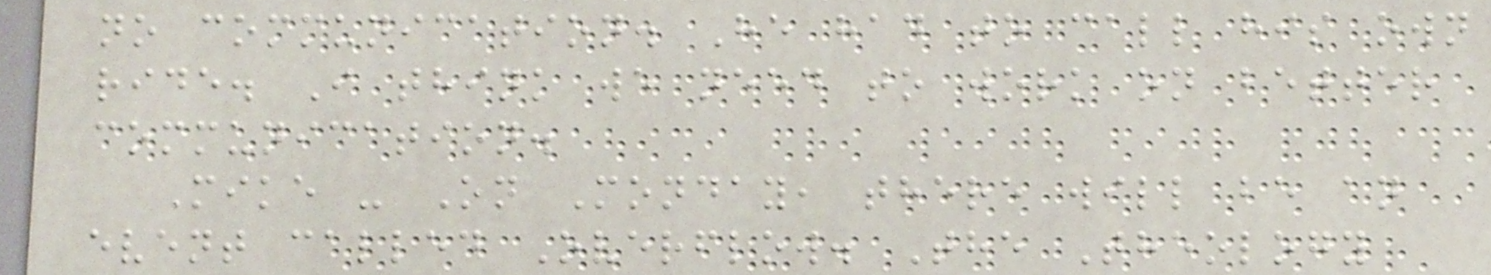no communication. He had to call his own
ride. I think we need to work on better
communication.
Mike - On Monday, there will be an
event called Overflow. The Theology
